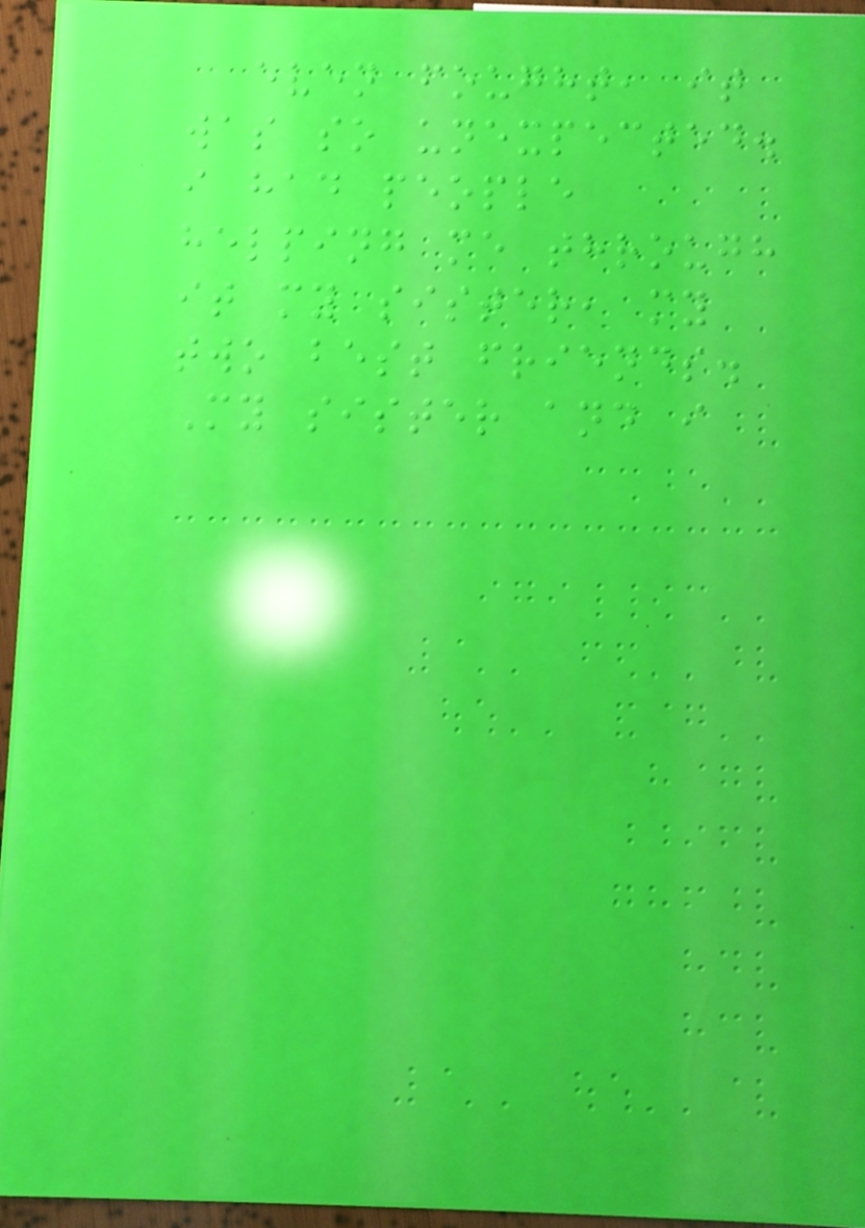even fought, it
was so unexpected.
i had people
helping me through
it my sister, my
two best friends.
My sister and i
